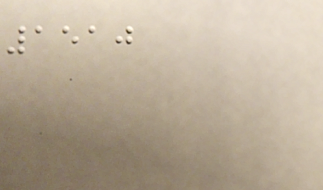1510
